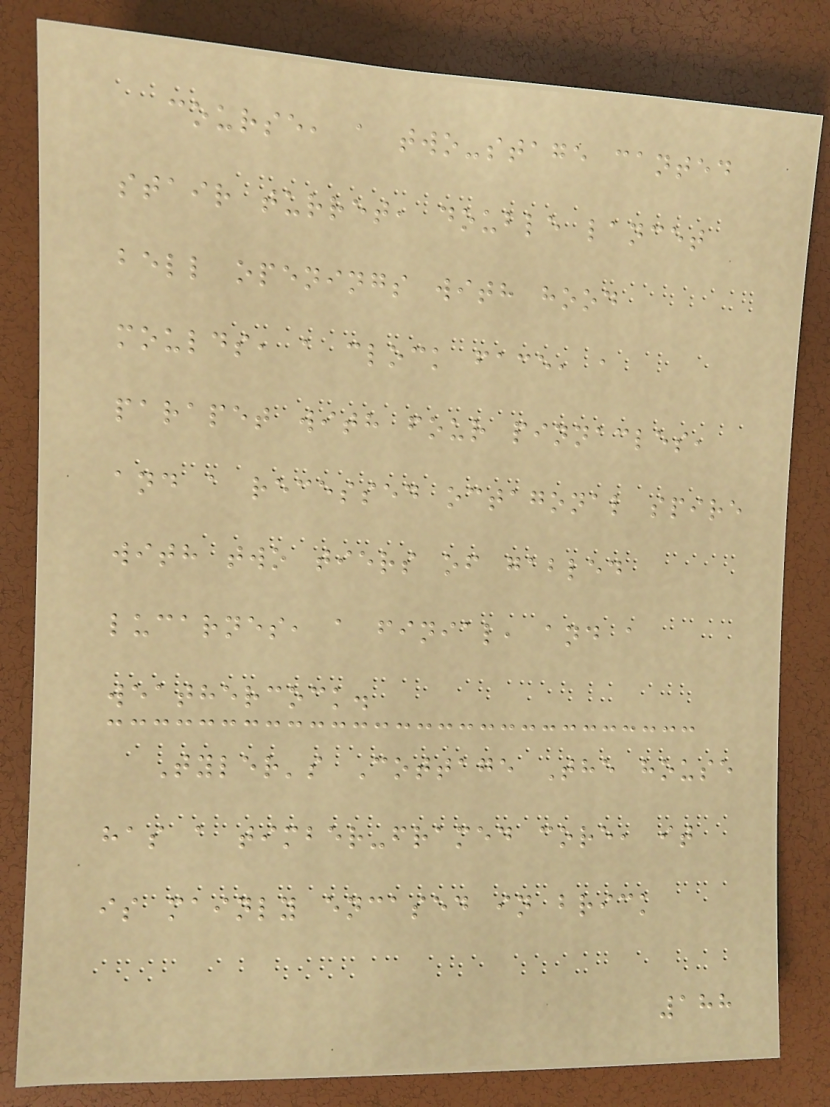course, a two-stage canted
stair turret, double lancet
bell openings with hood
moulds, a clock face, a
parapet with four pinnacles,
and a recessed octagonal spire
with two tiers of gabled
lucarnes, a finial, and a
weathercock.
Tyler's Cottage The house
has a timber-framed core, it
is mainly encased in brick
188
